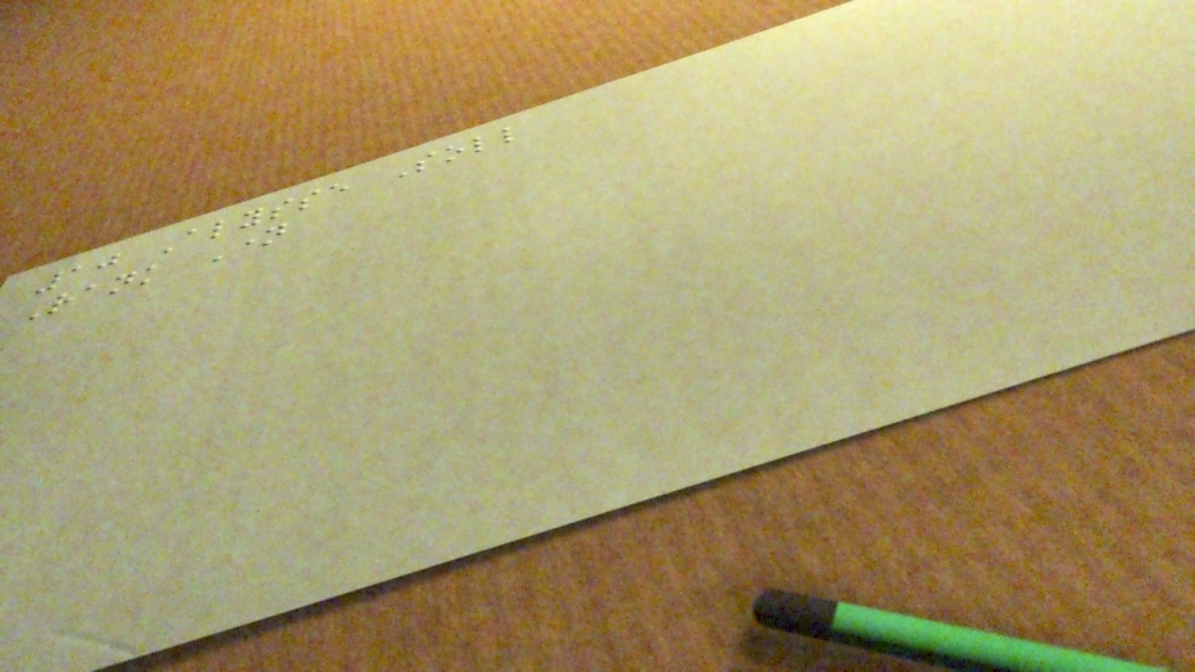10 Alysse Soll
Rank Name
